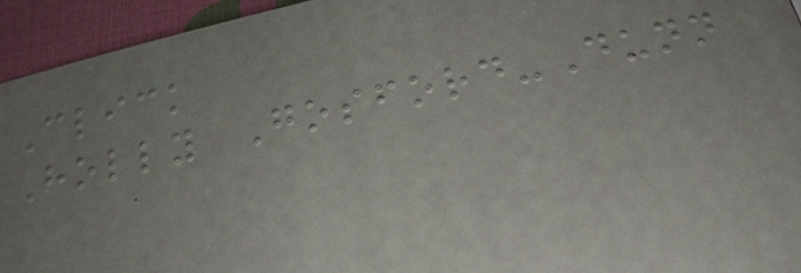Click
Holly Gosford-Dunn
